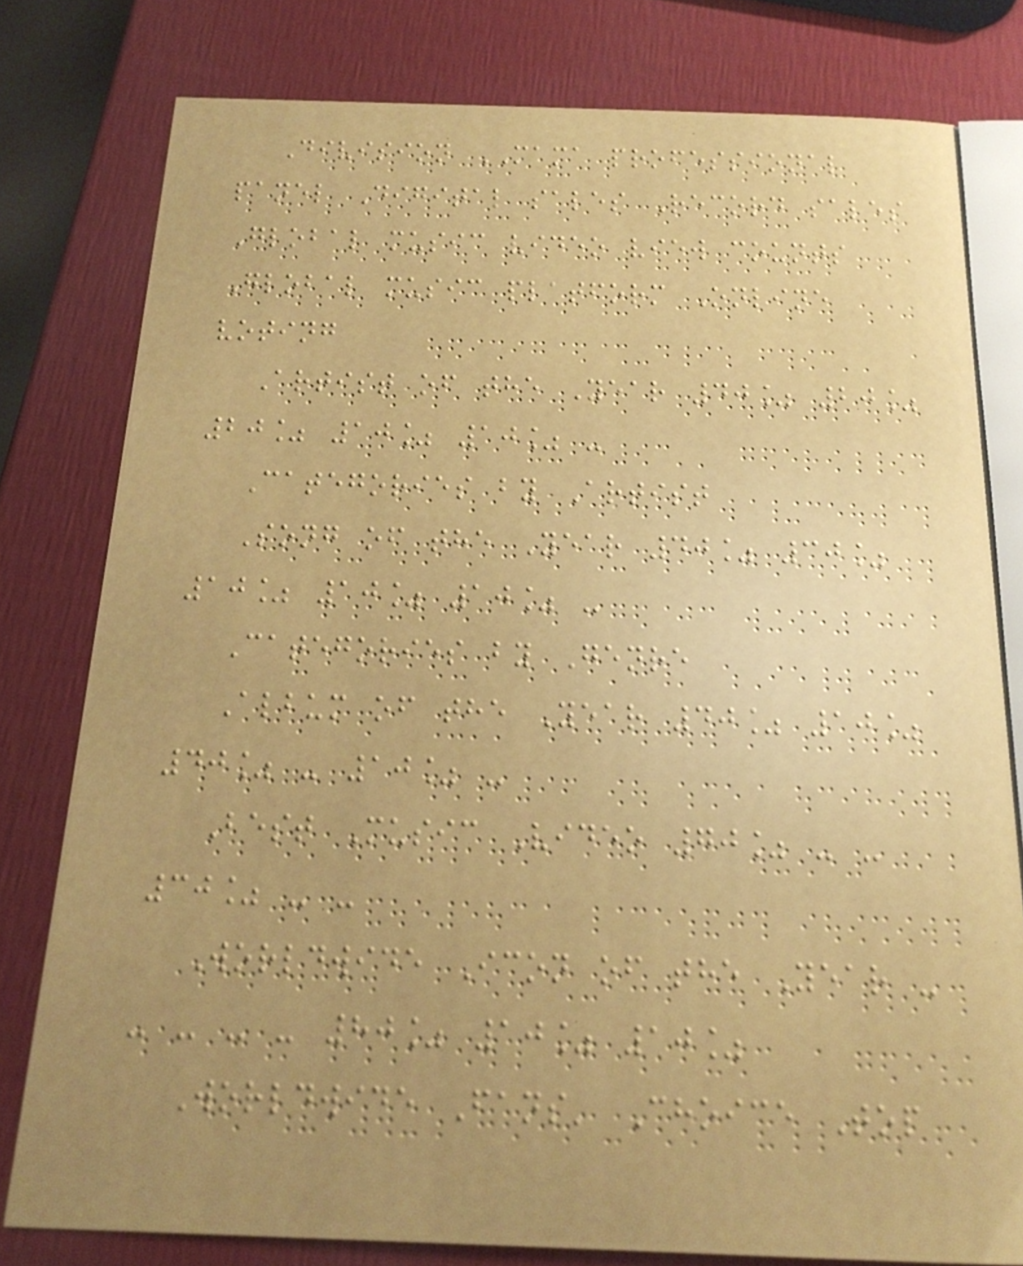Division MAMA professional
panel Digital sales Record sales
Global music video view counts
Global music platform Online
voting
Artist of the Year 40% 20%
20% 10% 10% -
Categories by Artist
Song of the Year 40% 30%
10% 10% 10% -
Categories by Genre
Album of the Year 40% 10%
40% - 10% -
Best Music Video 70% - -
30% - -
Worldwide Icon of the Year -
- - - - 80% 10% 10%
Worldwide Fans' Choice Top
